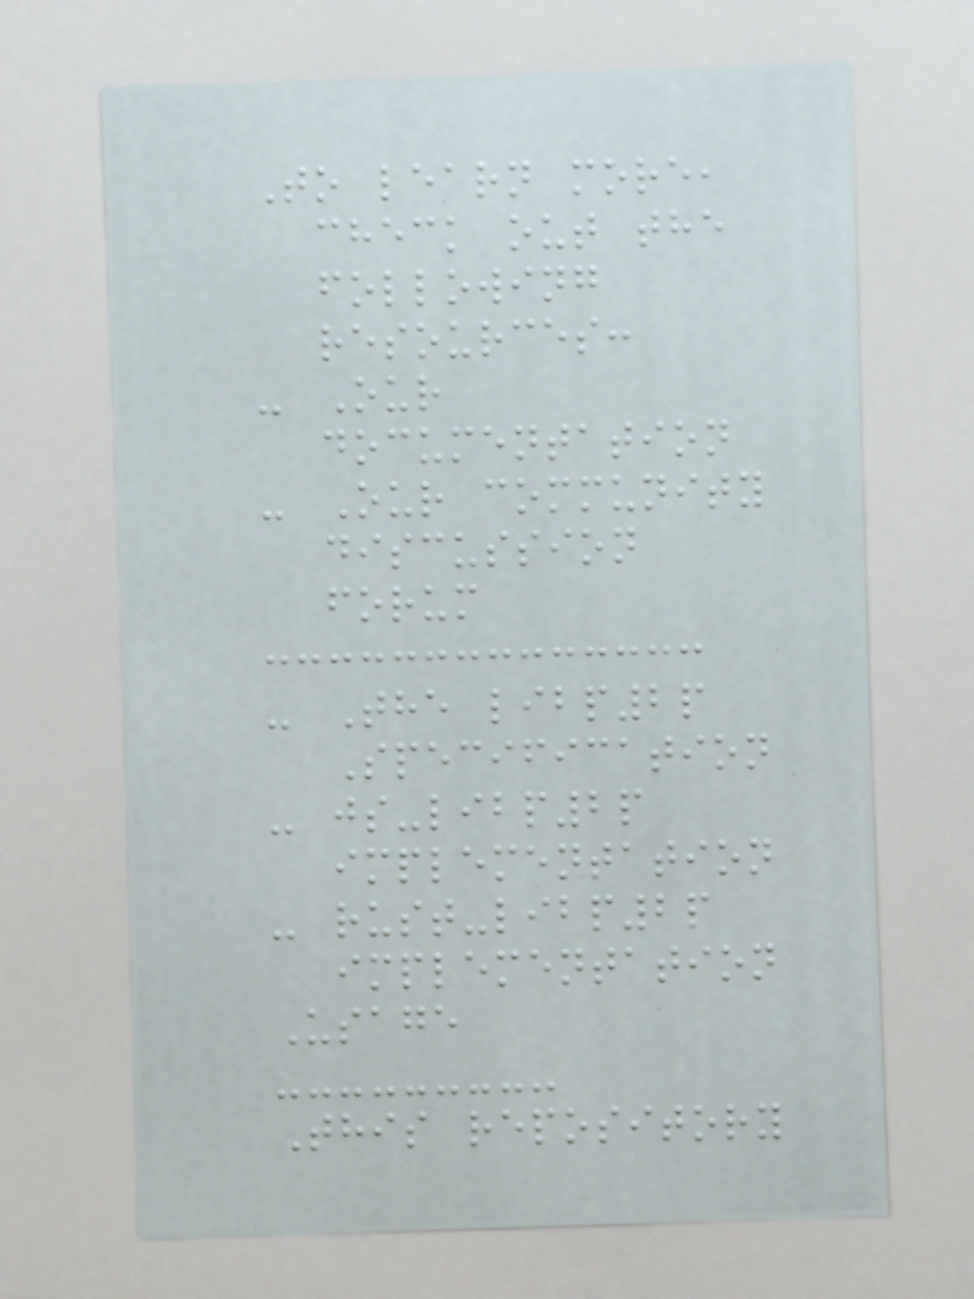To learn more,
check out the
following
resources:
- Our
documentation
- Our community
discussion
forum
- The libp2p
Specification
- js-libp2p
implementation
- rust-libp2p
implementation
Usage
This repository
